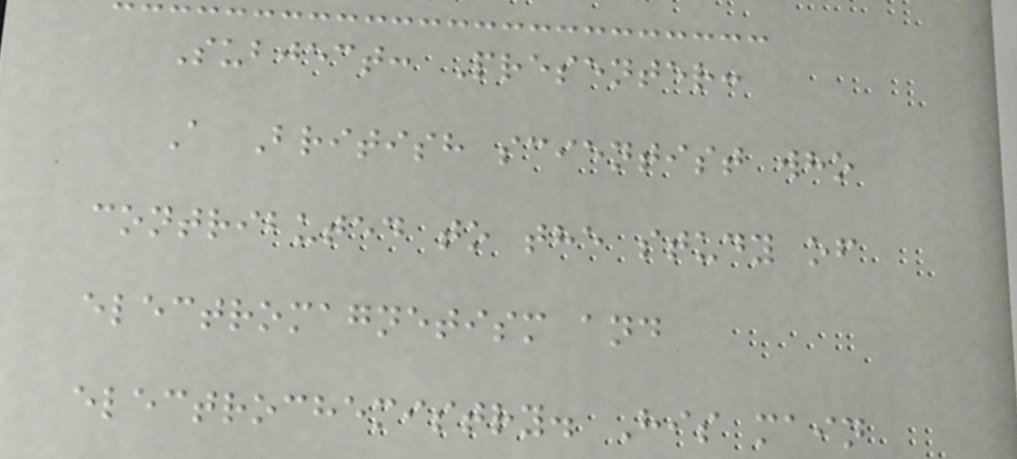Subject: Presenter:
A British scientist who
contributed to the study of
electromagnetism and
electrochemistry. His main
